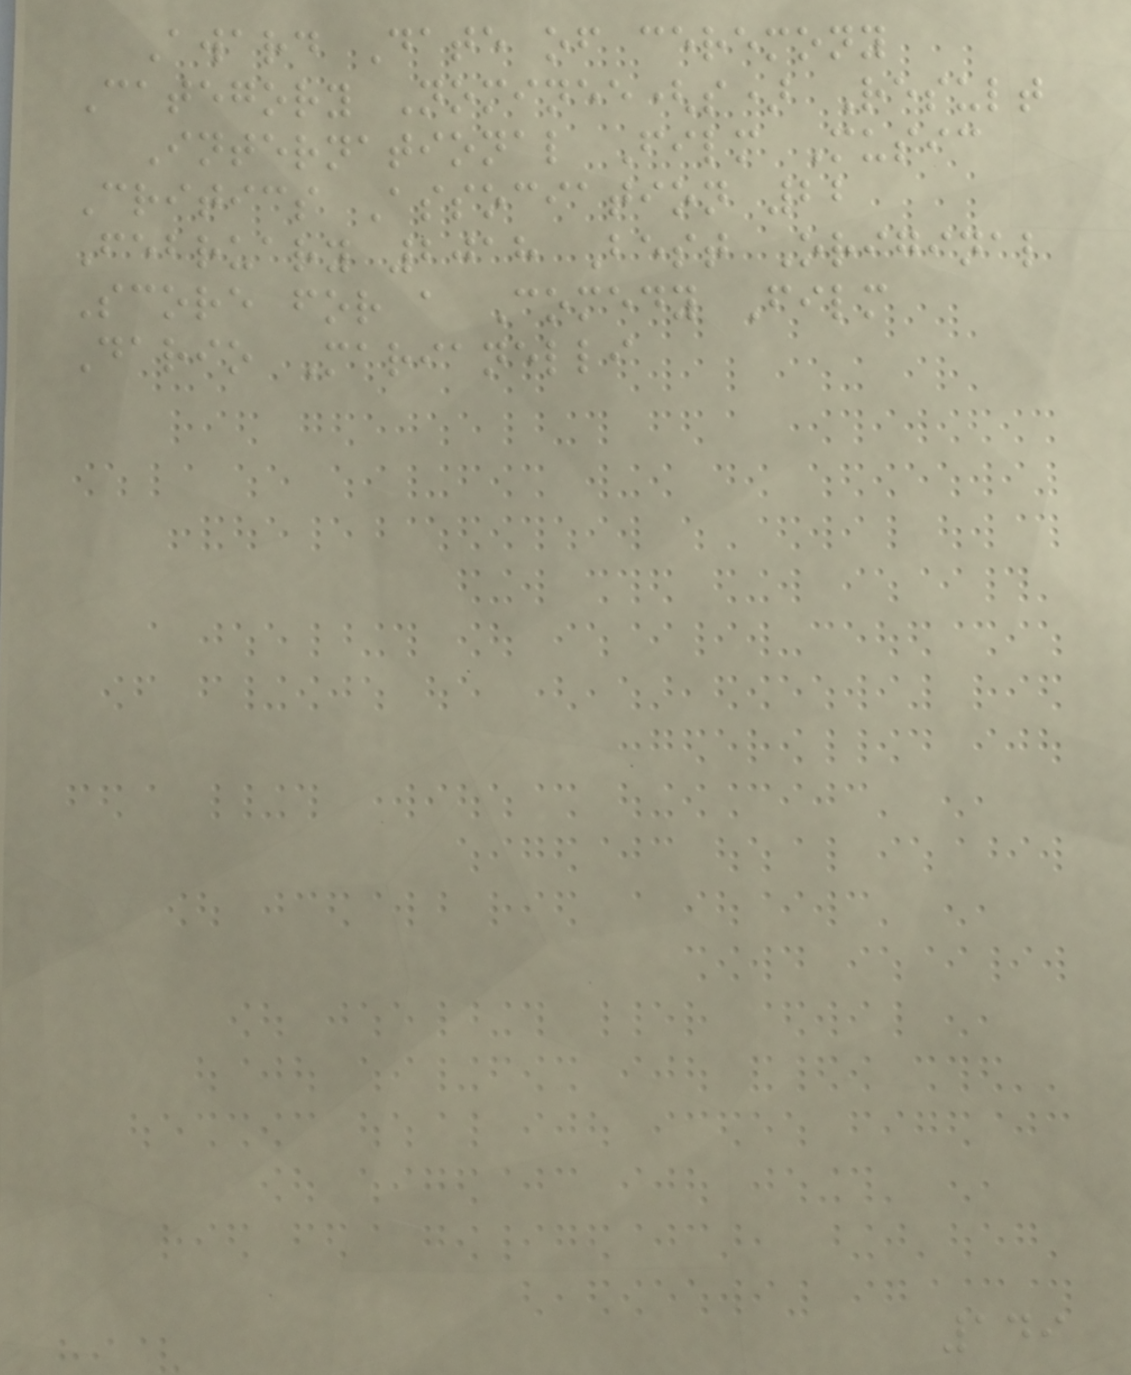Award Date of ceremony
Category Nominee(s) Result
International Film Music
Critics Association 22
February 2018 Best Original
Score for a Comedy Film
Dario Marianelli
149
